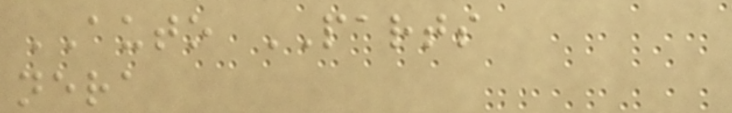AUTO PARTS
nera
